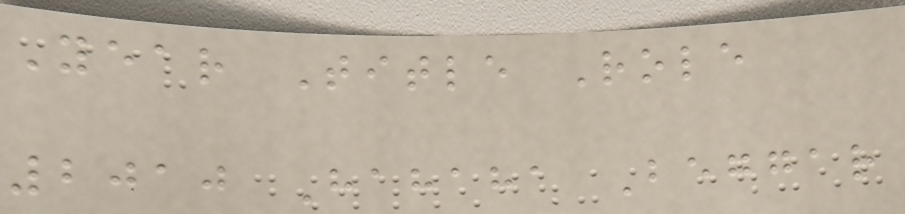Year Title Role
2010 Hahaha Beggar
